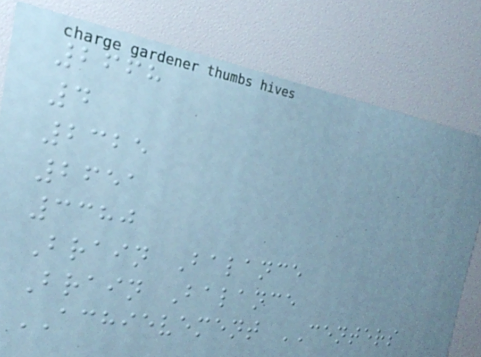2668
4
2325
2651
3380
Brain Balance
Brain Balance
ACHIEVEMENT CENTERS
